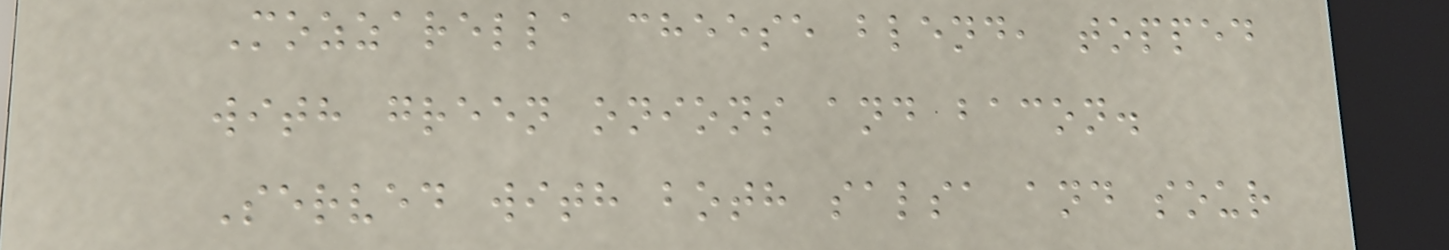Mozzarella cheese blend, topped
with green onions and bacon.
Served with both salsa and sour
